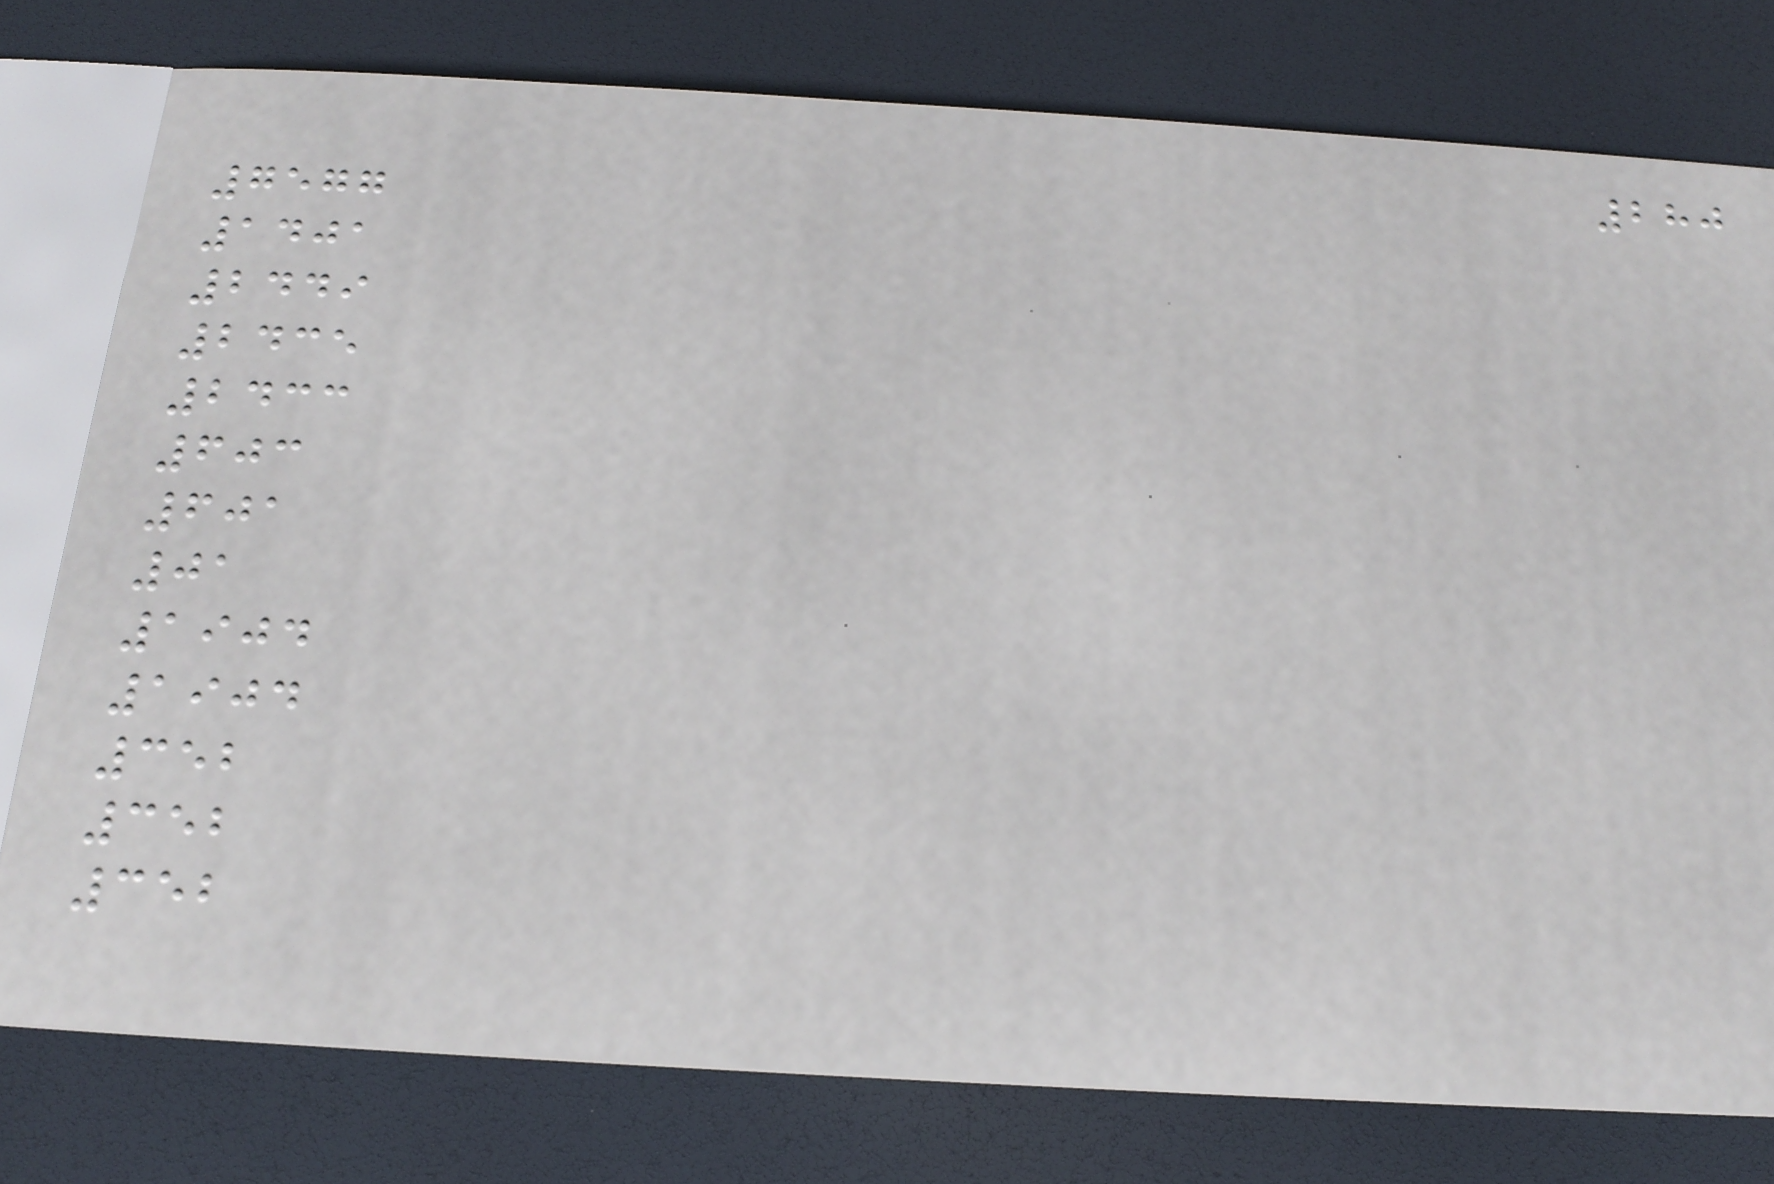280
7577
1401
2449
2435
2433
603
601
01
1904
1904
352
352
352
